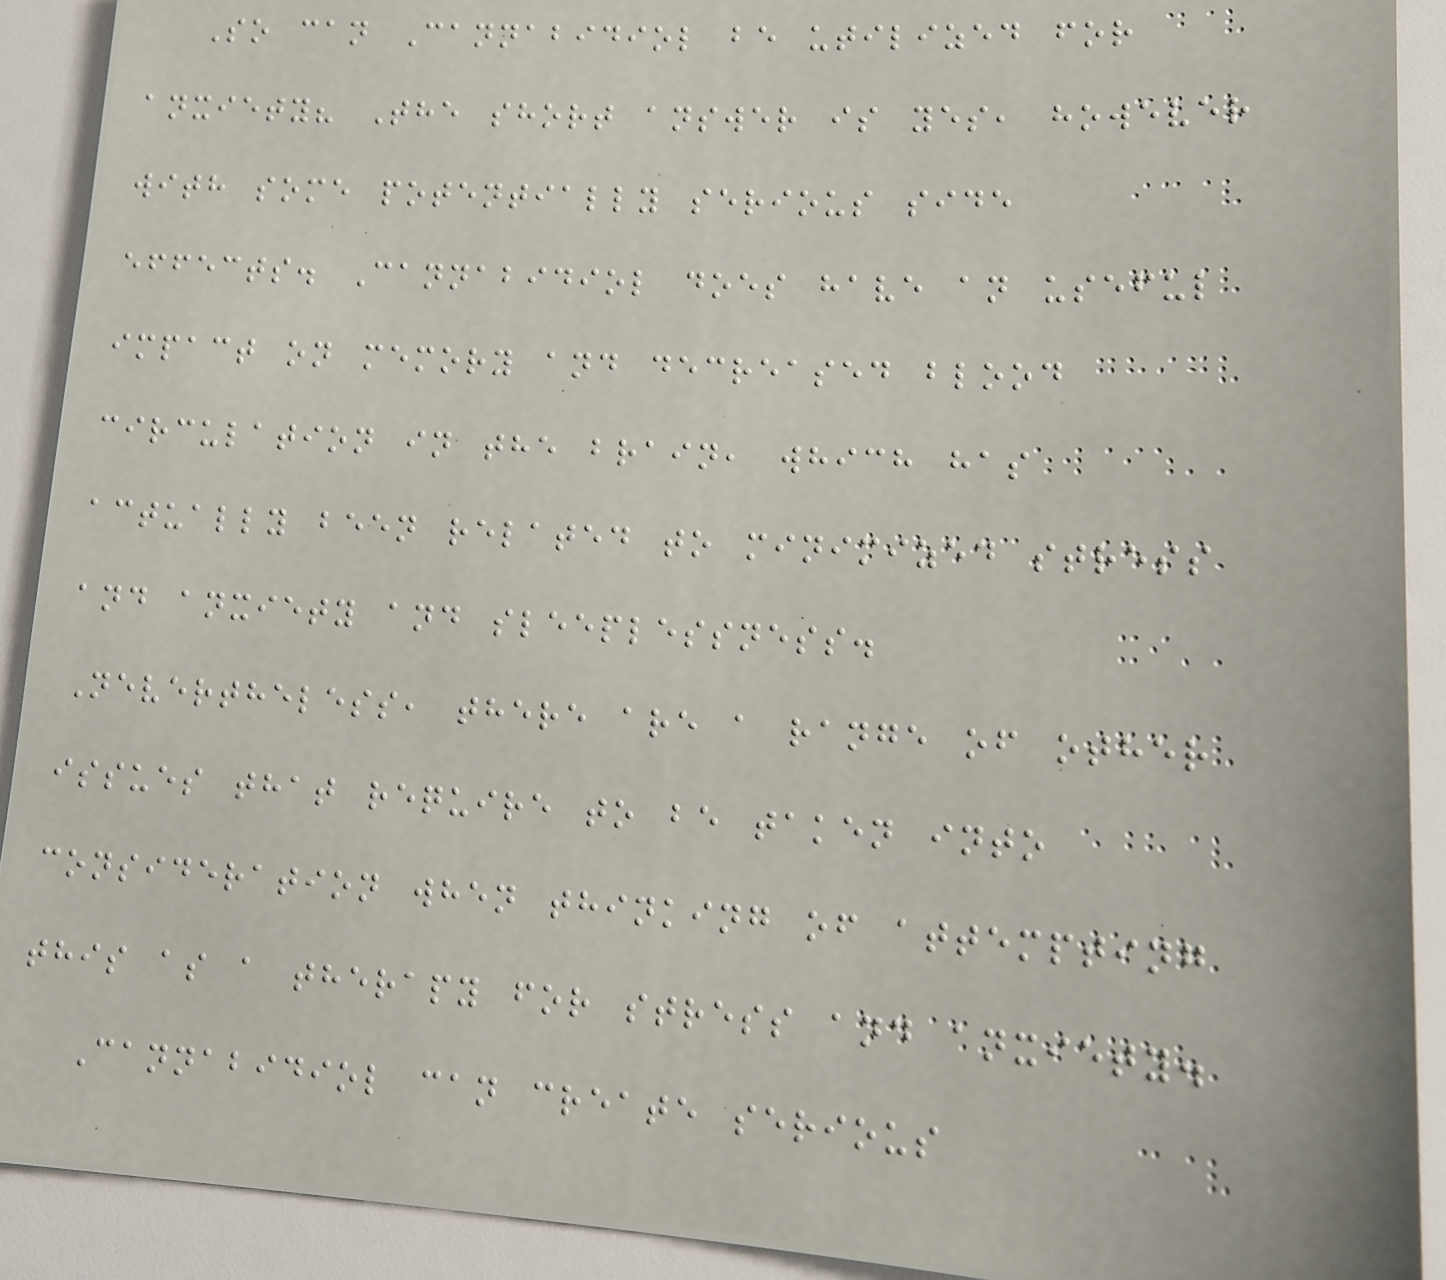So can Cannabidiol be utilized for
anxiety? The short answer is yes, however
with some potentially serious side
effects. Cannabidiol does have an useful
impact on memory and decreased blood
circulation in the brain, which has
actually been related to minimized stress
and anxiety and sleeplessness.
Nevertheless, there are a range of other
issues that require to be taken into
consideration when thinking of attempting
this as a therapy for stress and anxiety.
Cannabidiol can create serious
